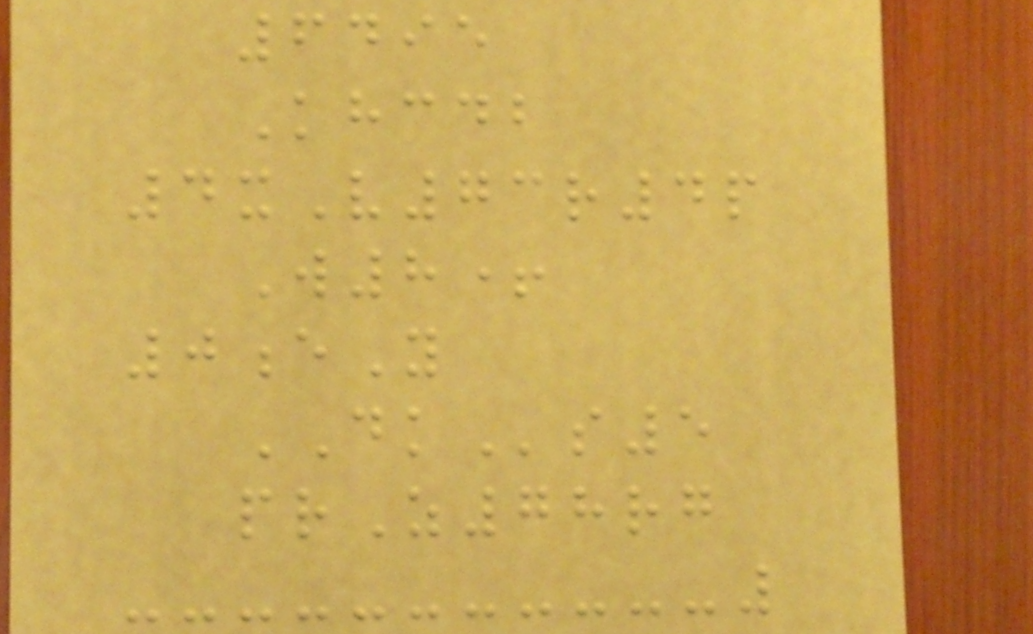6495
Khcdb
4xV73r4p
W8+
0eY
DKs5
prZ78rg
